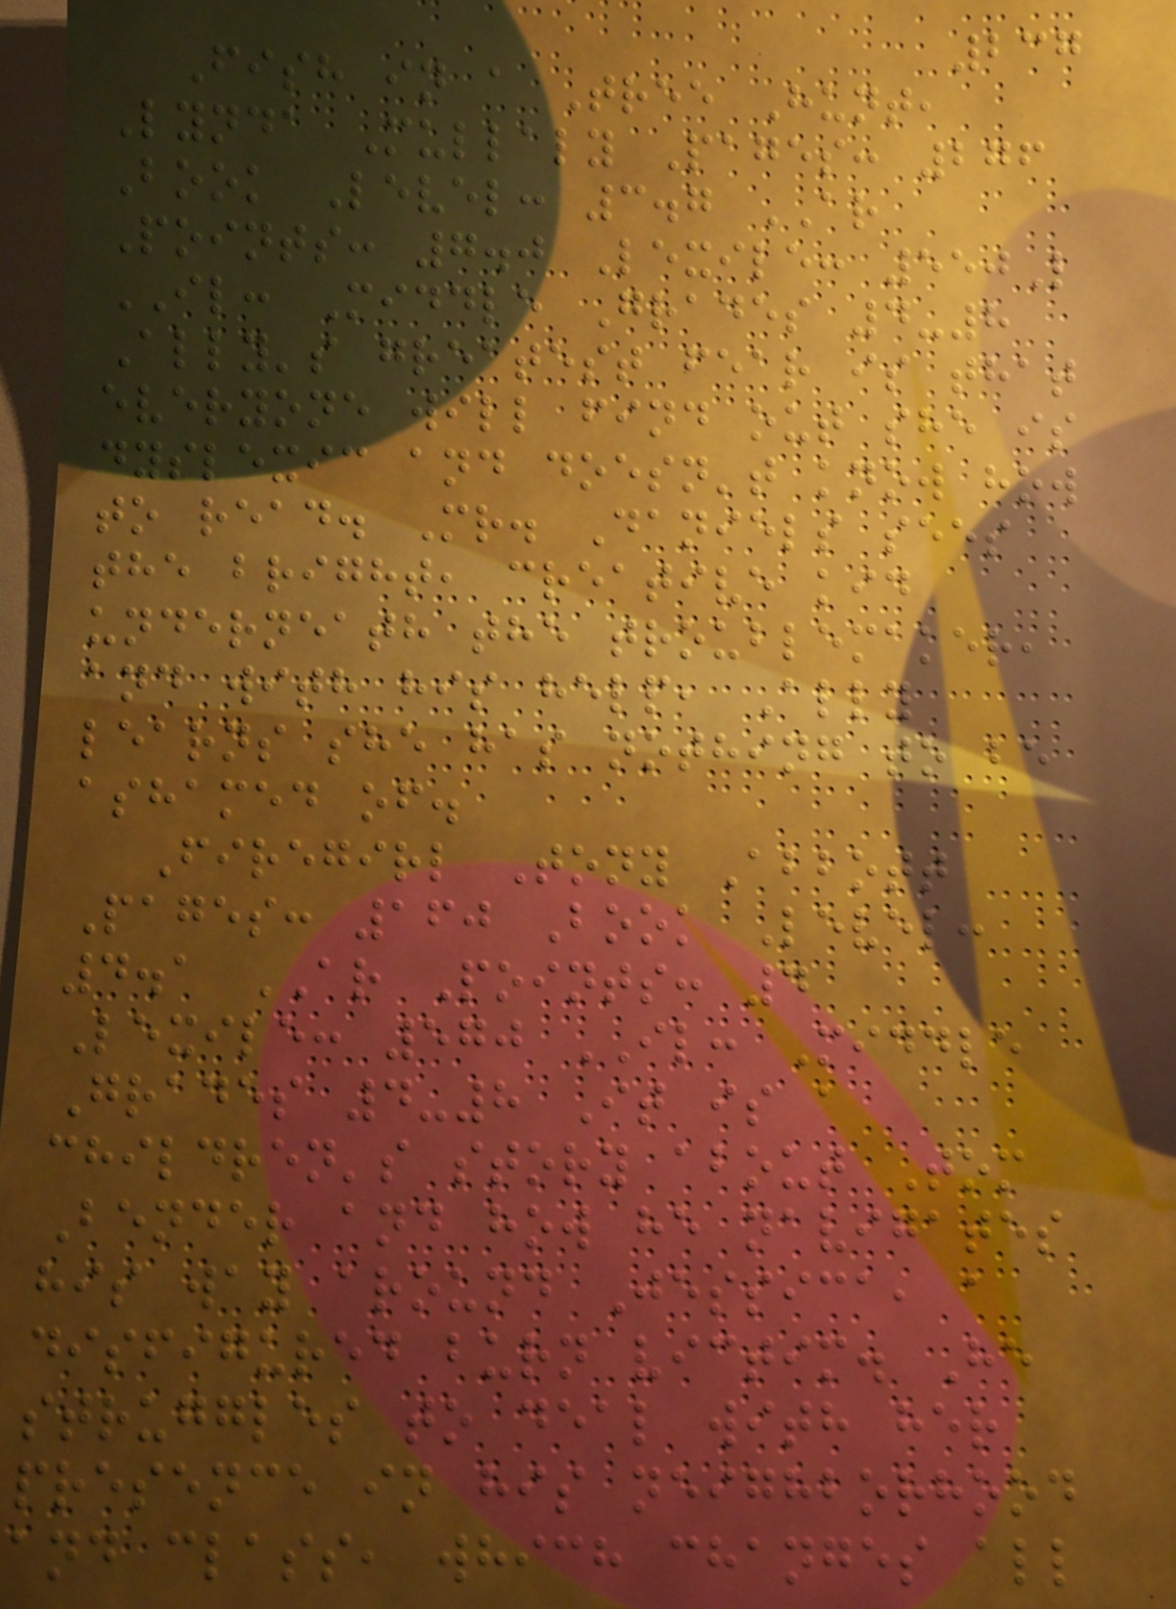237
Fish in a Tree Hunt,
Lynda Mullaly Pages: 276
Book Level: 3.7 AR
Points: 7.0 Lexile: 550L
IL: Middle Grades 4-8
Ally's greatest fear is that
everyone will find out she is
dyslexic and doesn't know how
to read. Mr. Daniels sees
the bright, creative kid
underneath the troublemaker,
and with his help, Ally
learns she has nothing to be
ashamed of.
Firegirl Tony Abbott
Pages: 160 Book Level:
4.1 AR Points: 4
Lexile: 570 IL: Middle
Grades 4-8 It is a
children's story about Tom
Bender and how he navigates
his way around Jessica, a
disfigured burn victim. He
struggles to deal with her
presence in his neighborhood
and class, which changes all
